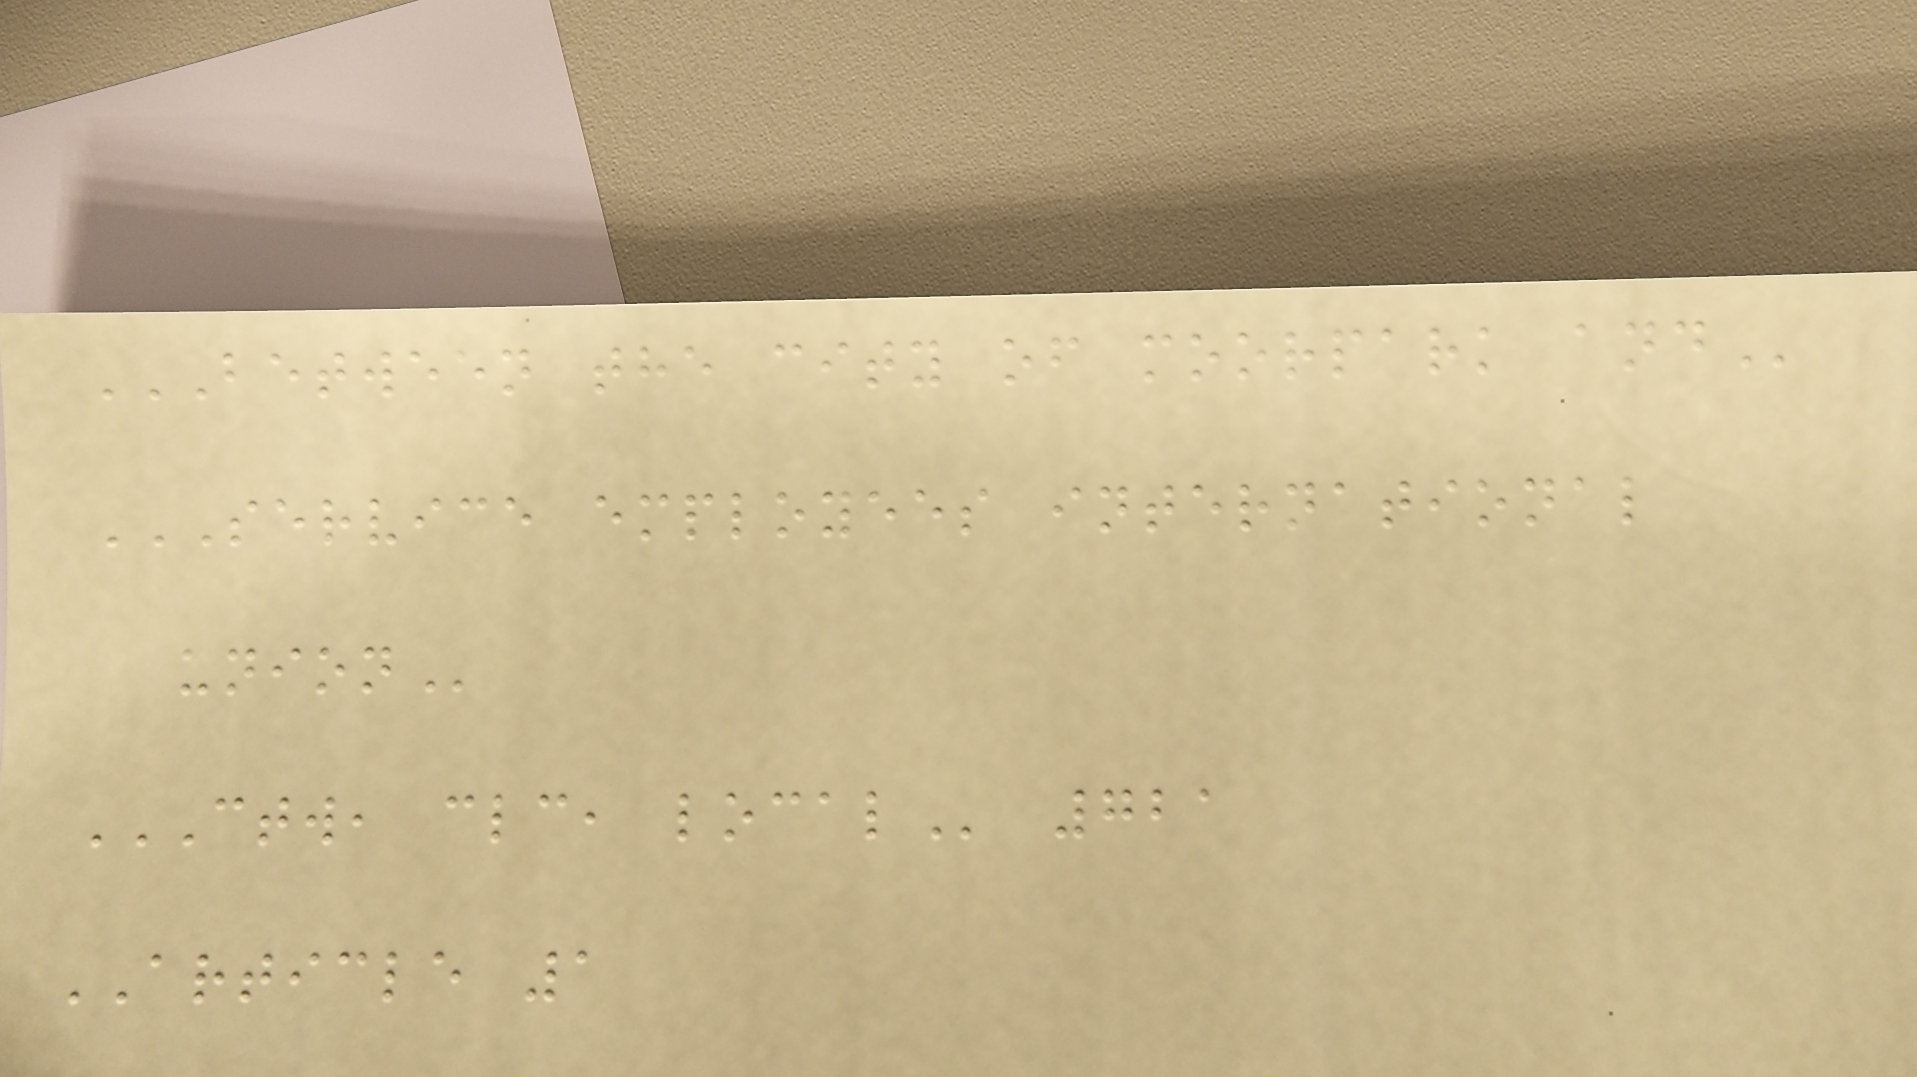BETWEEN THE CITY OF MOORPARK AND
SERVICE EMPLOYEES INTERNATIONAL
UNION
CTW, CLC, LOCAL 721
ARTICLE 1
